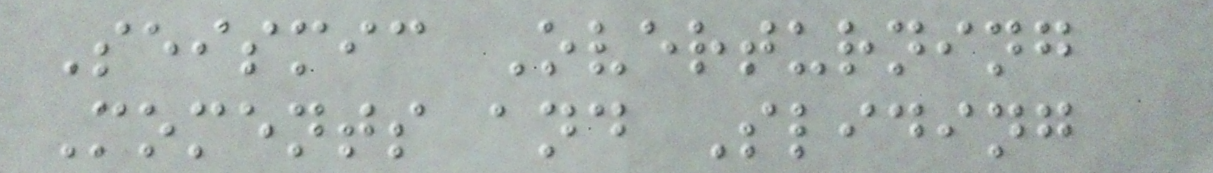Seismic Overturning
Moments and Sliding
